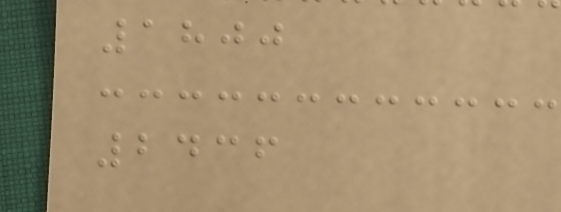1800
2436
